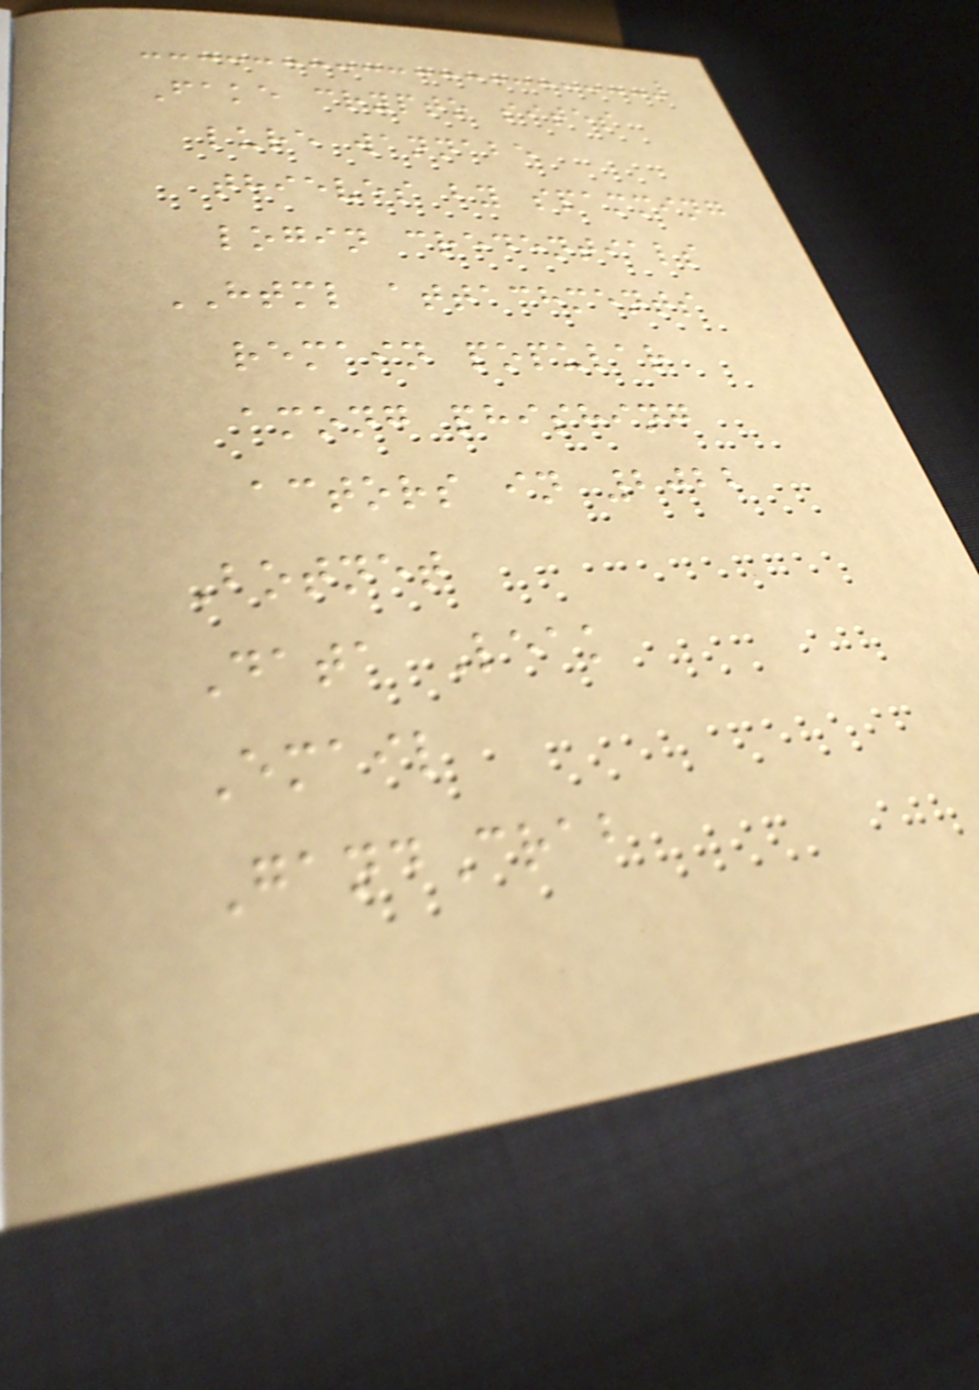Fake crypto sites
lure wannabe
thieves by spamming
login credentials
HTML attachments
remain popular
among phishing
actors in 2022
Botnet
Data Leak
Email
GandCrab
